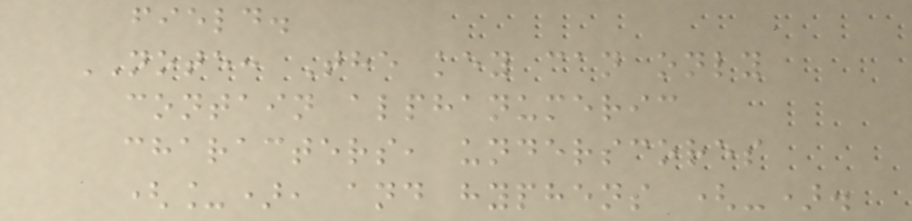field.
NOTE: The key can only
contain alphanumeric
characters, underscores
(_), and hyphens (-).
